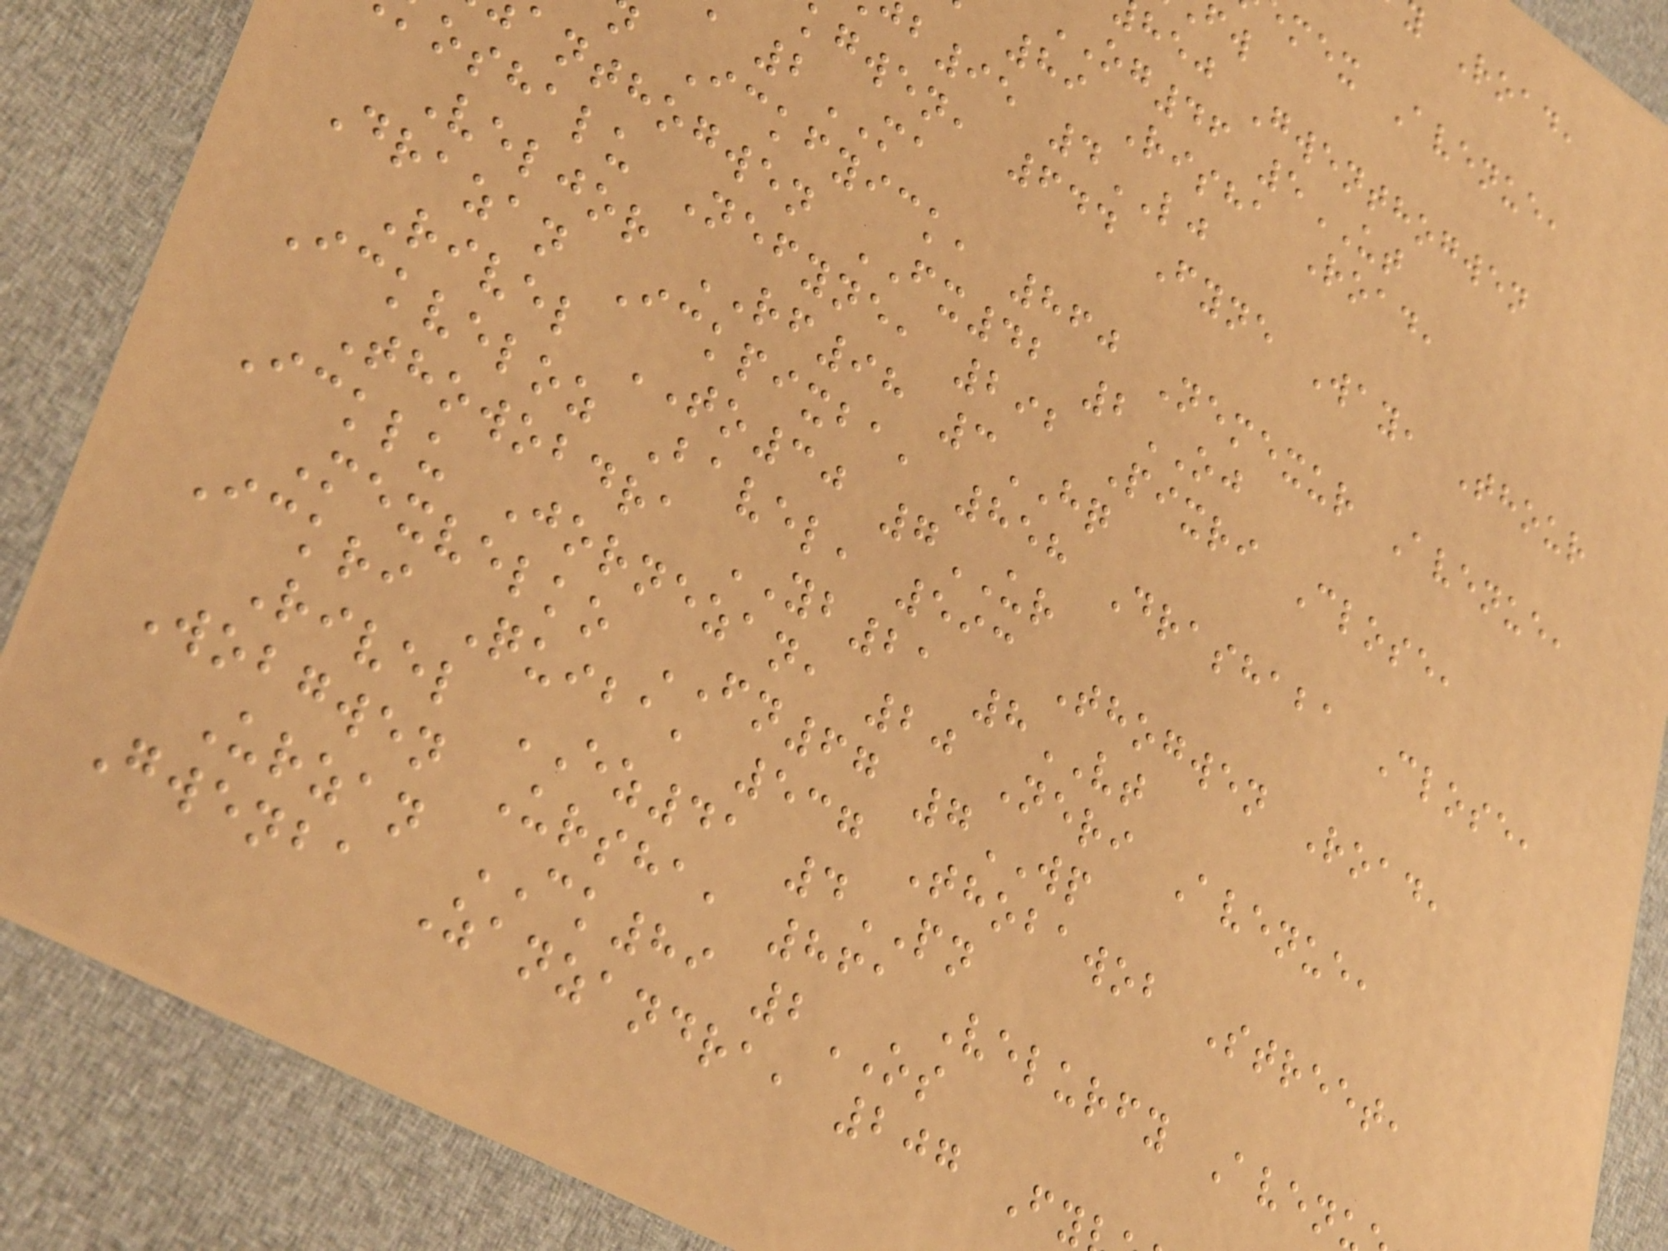mex Avenue,
hej Gwenthogwen
og46 5UT
89 Risha Road,
b95 4LJ
kgwen, 644 Fyne Way, Thour
2MA
Ickfyick, 860 Nemexur Avenue,
anthogwen FX42 2OJ
oshalu Nefyne, 292 Pixri Close,
Veljor RF98 3HQ
Drazan Ickpixba, 858 Drashaba Close,
Rivel TO30 7UR
Ickveloz Bavel, 593 Thogwen Road,
Thowobdra YB21 8VT
Icklu Jornezan, 20 Neri Avenue,
Mexvelko FN67 7WP
Ickri Quiba, 537 Thobawob Street,
Rivel EZ41 4PN
Wobgwen Ursha, 861 Velurfy Aven
Urzan CK89 2OS
Gwenba Zanzandra, 207 Fy
